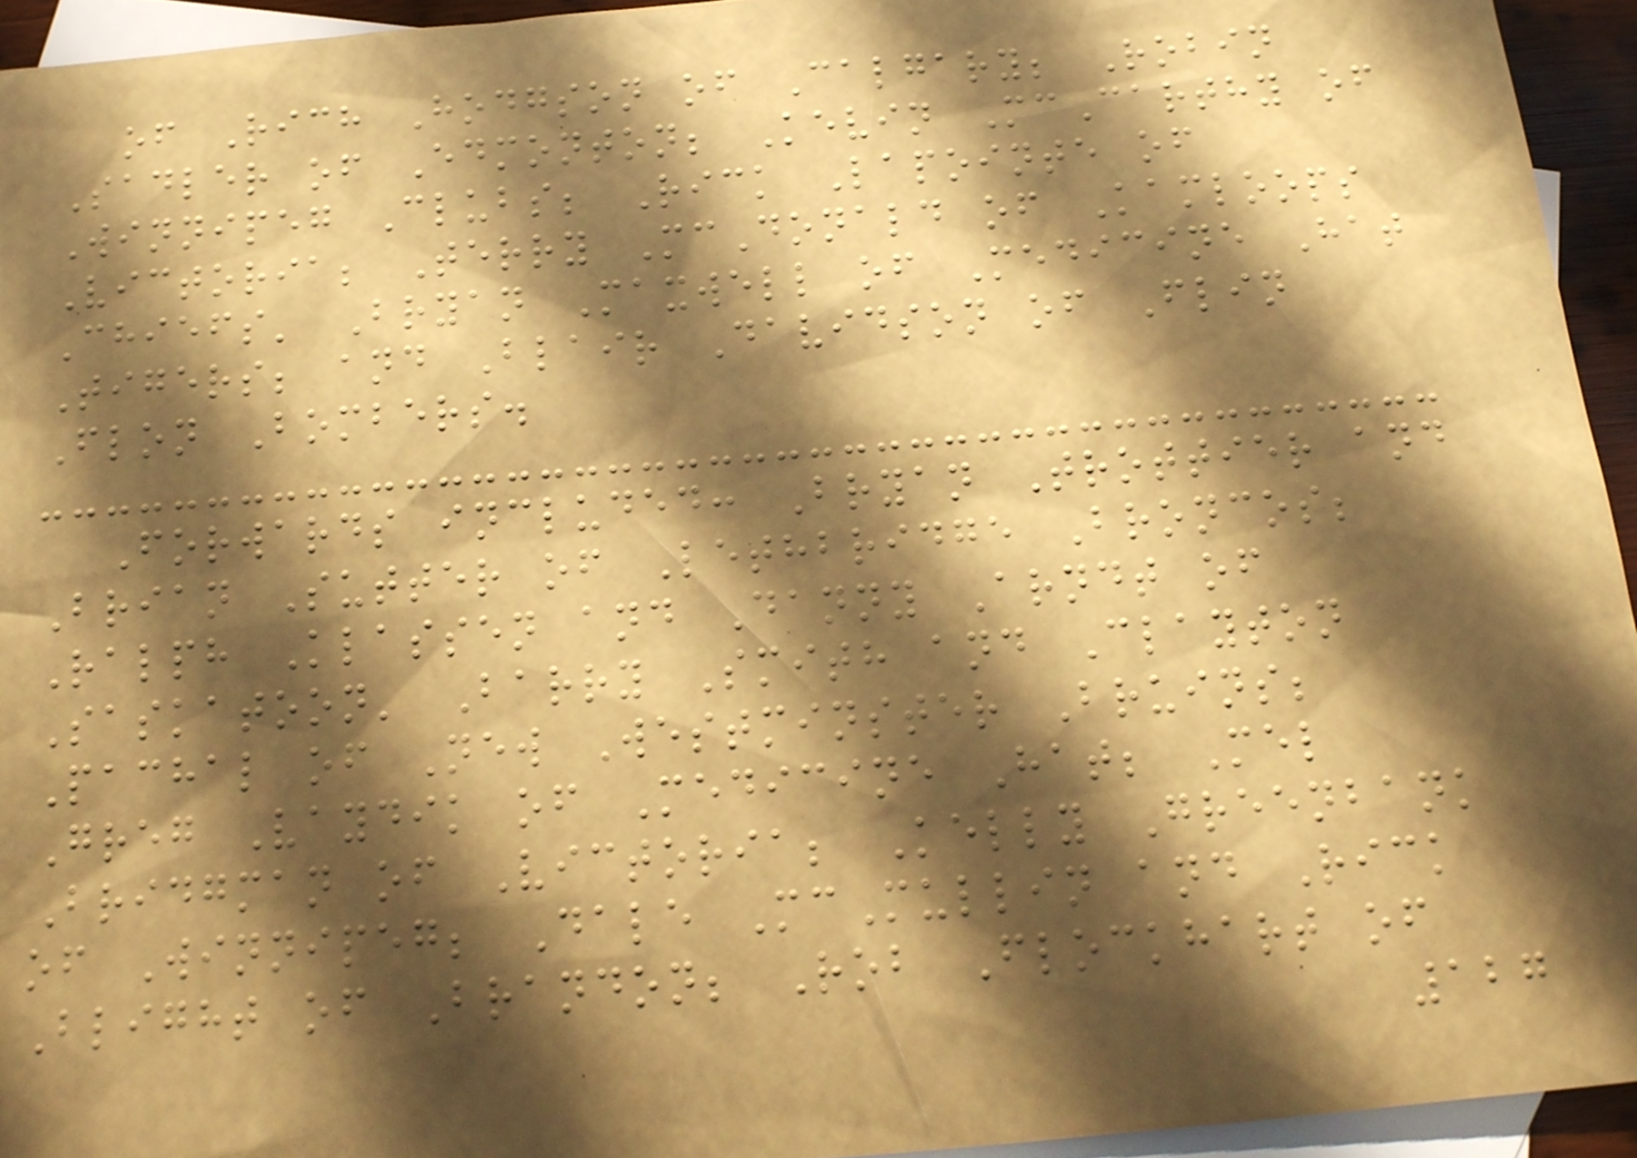of Rich Hodgson of Calgary; Robin
Sadler of Edmonton; Kevin McCarthy of
Winnipeg Clubs; Rick Lapointe of
Victoria; Terry McDonald of Kamloops
Chiefs' Bryan Maxwell of Medicine Hat
Tigers; and Blair Davidson of Flin
Flon Bombers.
Forwards included: Bryan Trottier and
Brian Sutter of Lethbridge Broncos;
Ralph Klassen and Danny Arndt of
Saskatoon' Barry Smith and Clayton
Pachal of New Westminster Bruins;
Greg Vaydik of Medicine Hat; Mel
Bridgman of Victoria; Kelly Greenbank
of Winnipeg; Dale McMullin and Rick
Blight of Brandon; Rob Flockhart of
127
